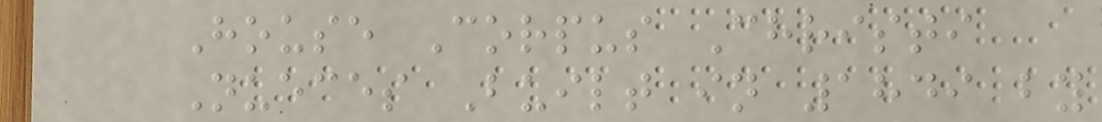House Corpus Christi
Nueces Built in 1849 by
